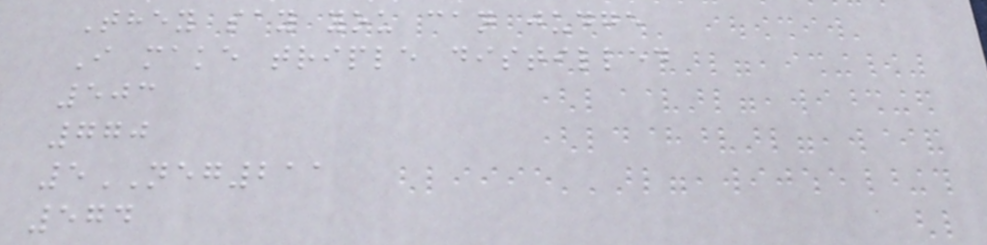They say you can judge
I make triple distilled
503
770
5NEG211
574
